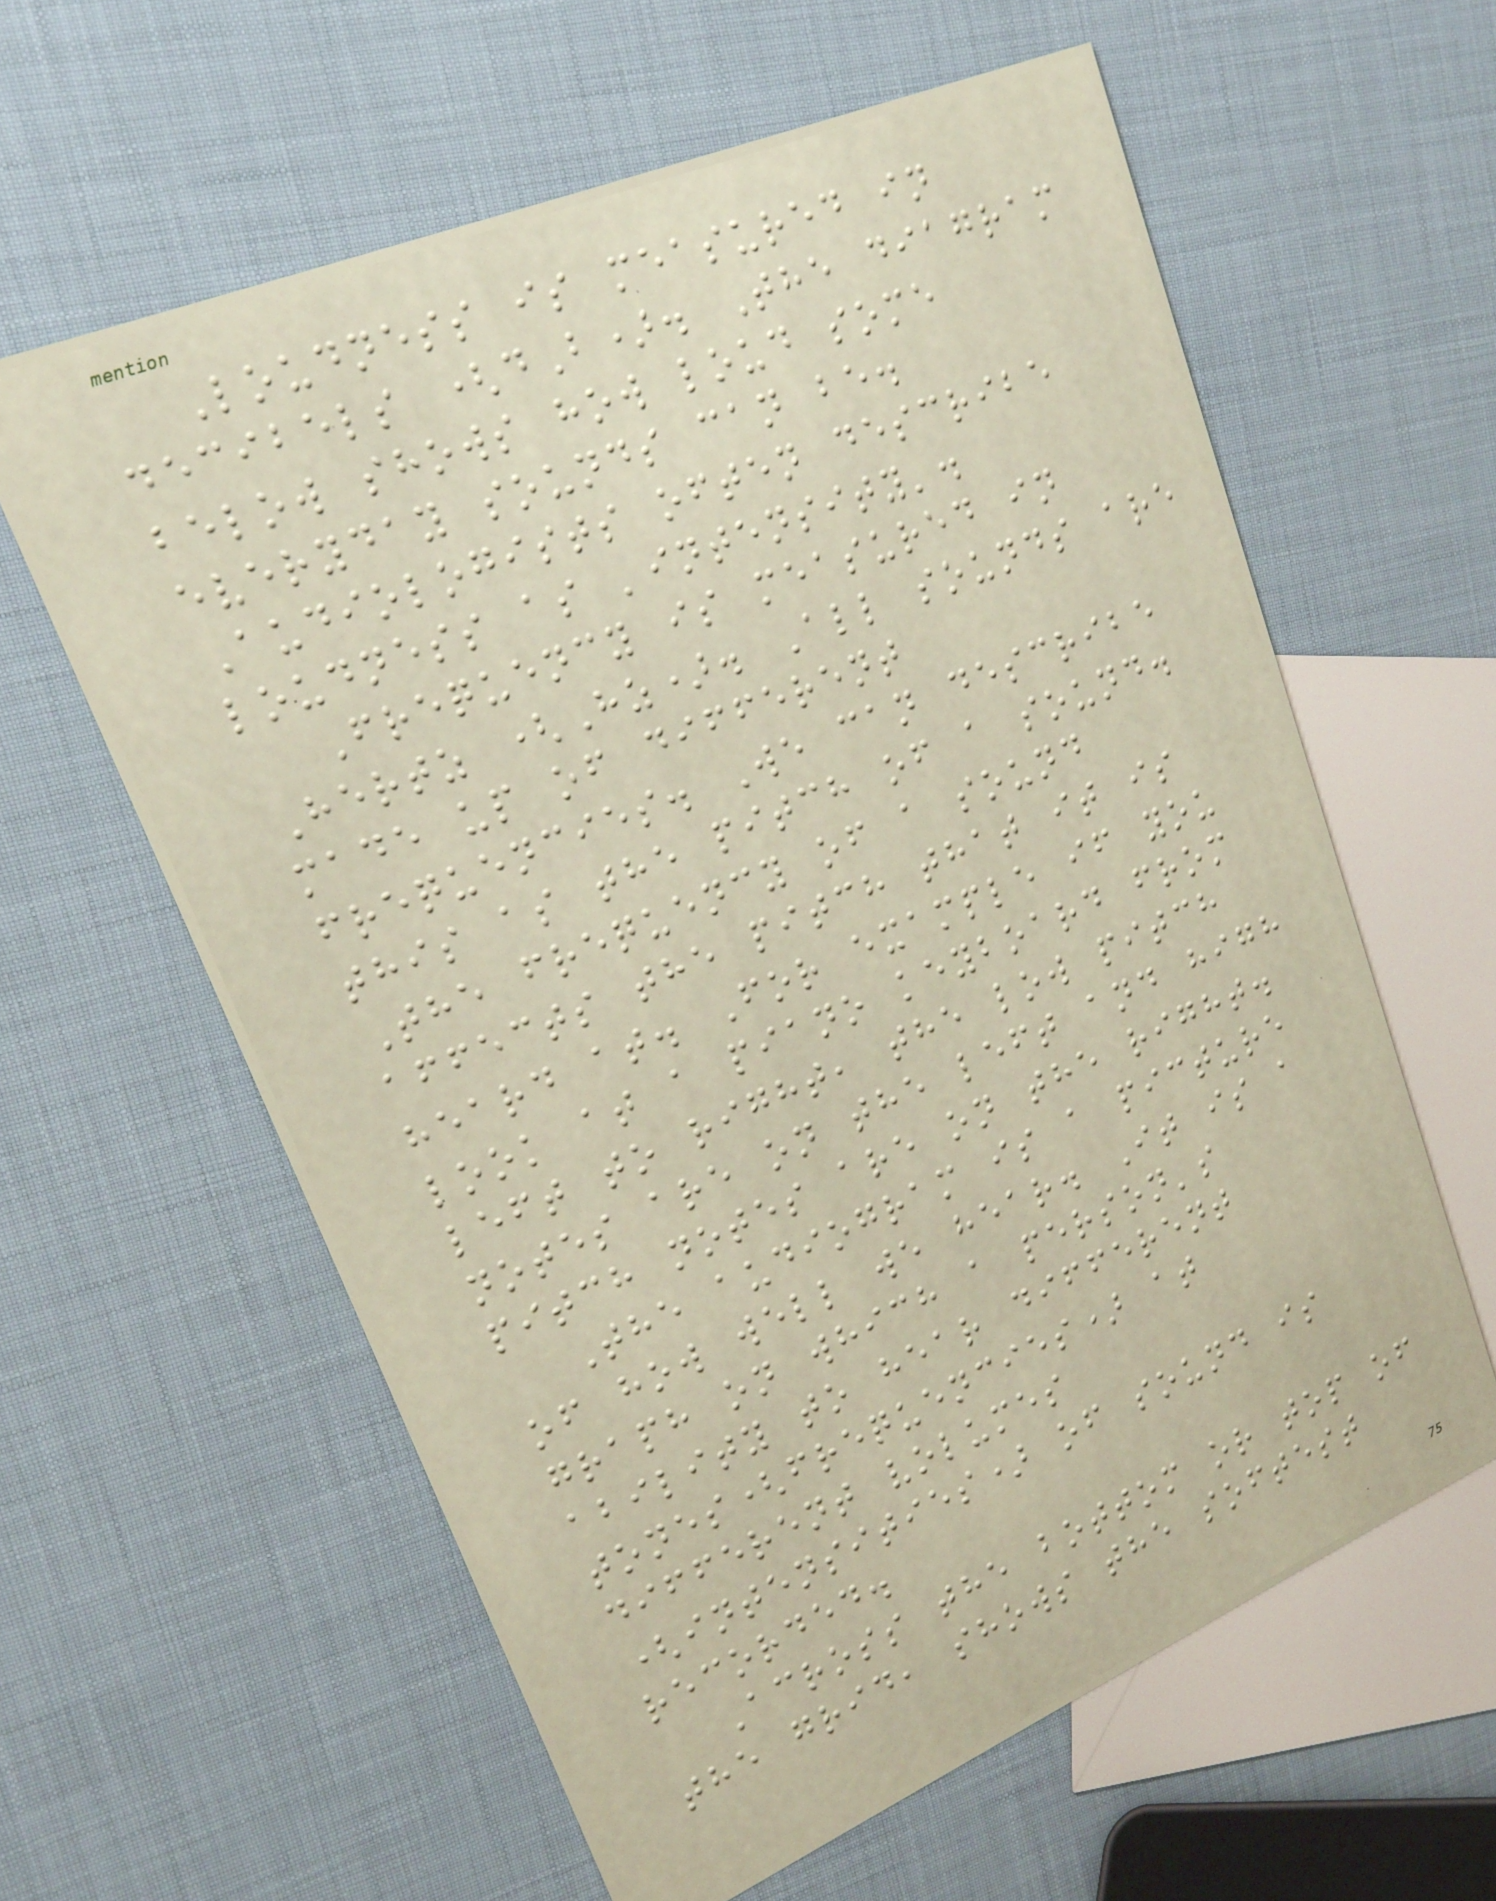Loudness is measured in
decibels (dB). The diagram
below shows how loud some
everyday sounds can be.
Audiologists often describe
loudness as 'intensity'.
Frequency is measured in
Hertz (Hz). All sounds are
made up of different
frequencies. We can describe
this as the pitch of a sound.
The frequency of a sound
affects the pitch that it is
heard at. For example if you
look at a piano keyboard from
left to right, the low pitch
notes are on the left and high
pitch notes are on the right.
The audiogram is a picture
of how well we hear. It is a
graph on which a person's
ability to hear different
tones(frequencies) at
different volumes
(intensities) of sound is
recorded.
Across the bottom or top of
the grid, shows the softest
